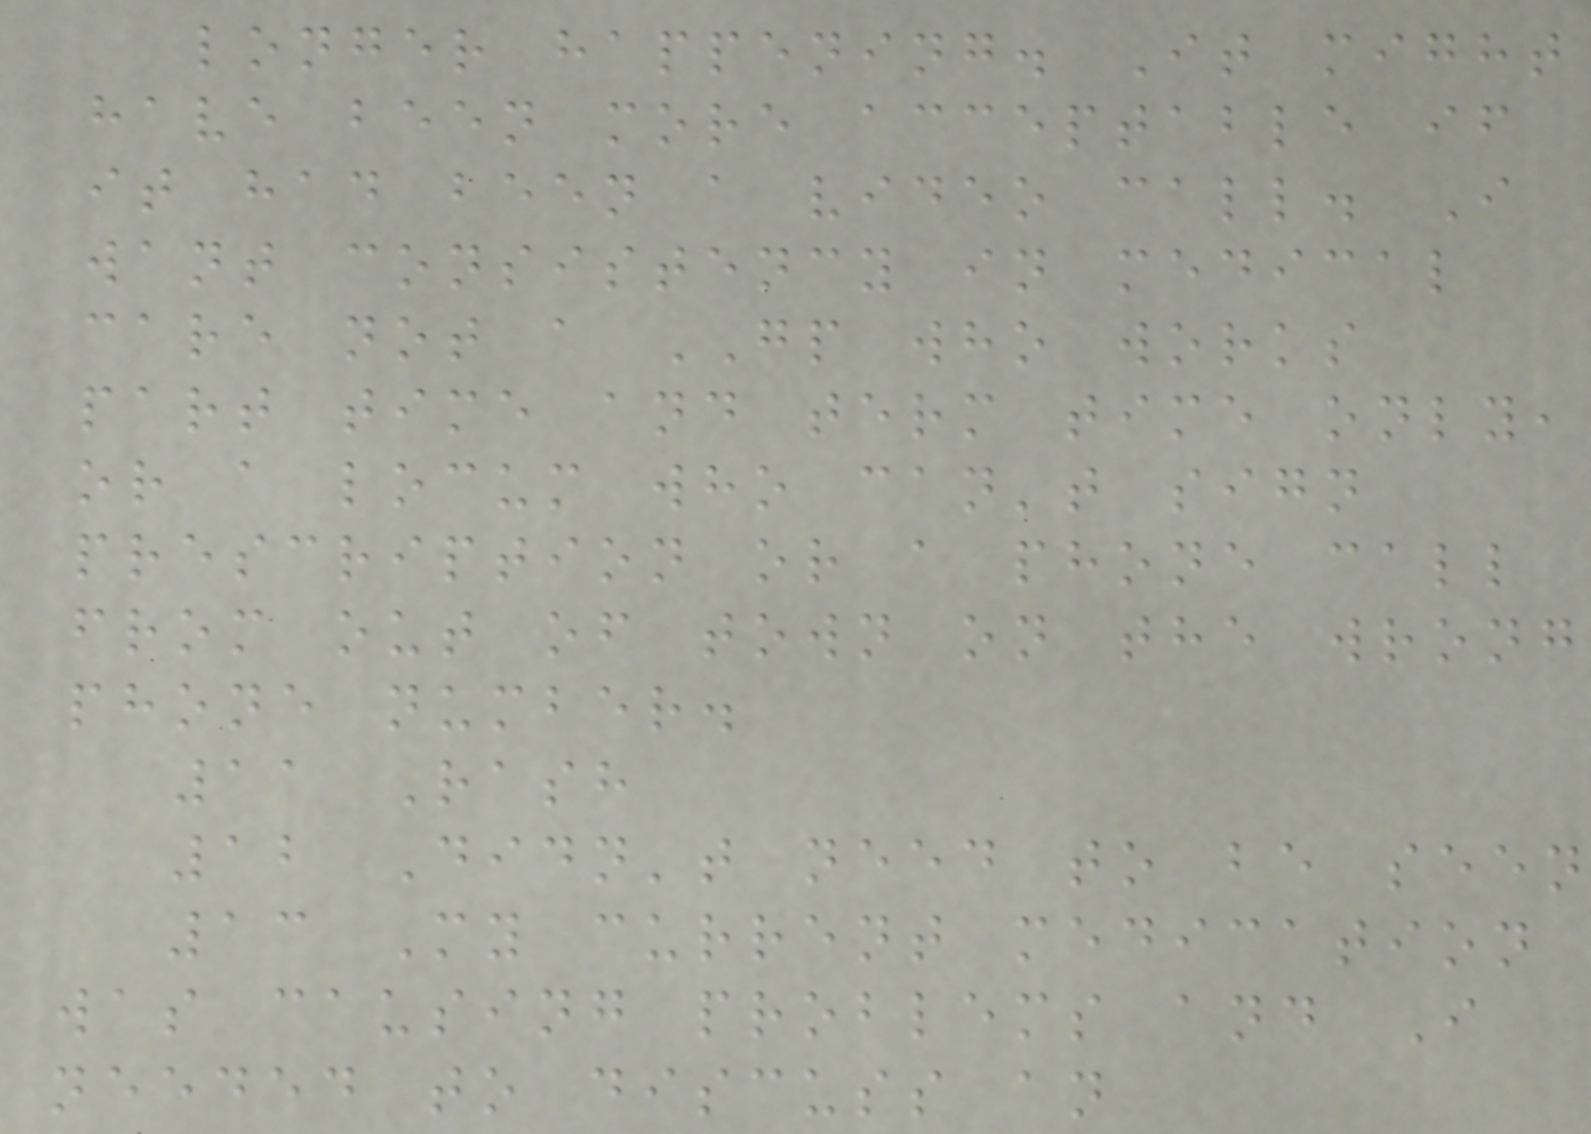longer happening. It might
have been more acceptable if
it had been a video call. I
want consistency in medical
care not a GP who works
part time and term time only,
or a locum who can't sign
prescription or a phone call
from out of town on the wrong
phone number.
11 Rash
12 Didn't need to be seen
13 My current medication
was causing problems and I
needed to discuss an
